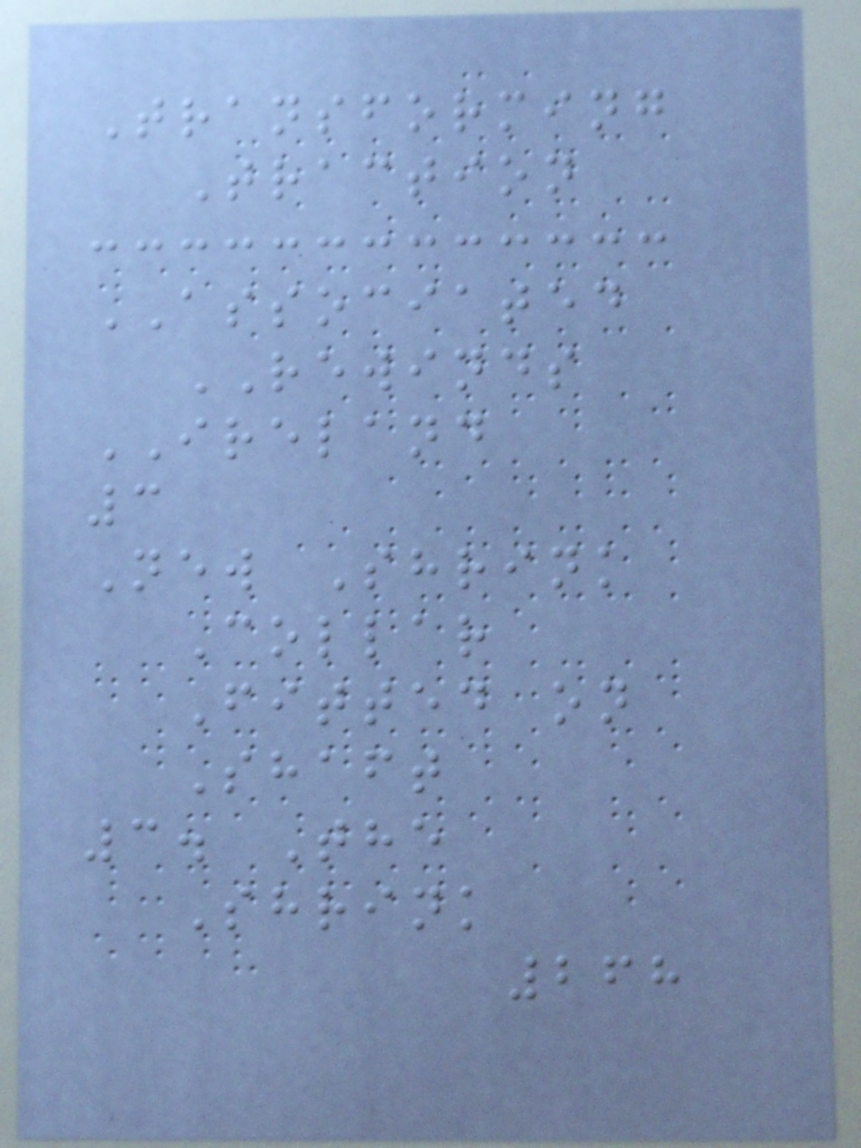Transforming
Traction
ASSOCIATED
REWINDS
IRELAND
3
New Shrink
Collar
Fitted on
Shaft
3. The
Shrink
268
